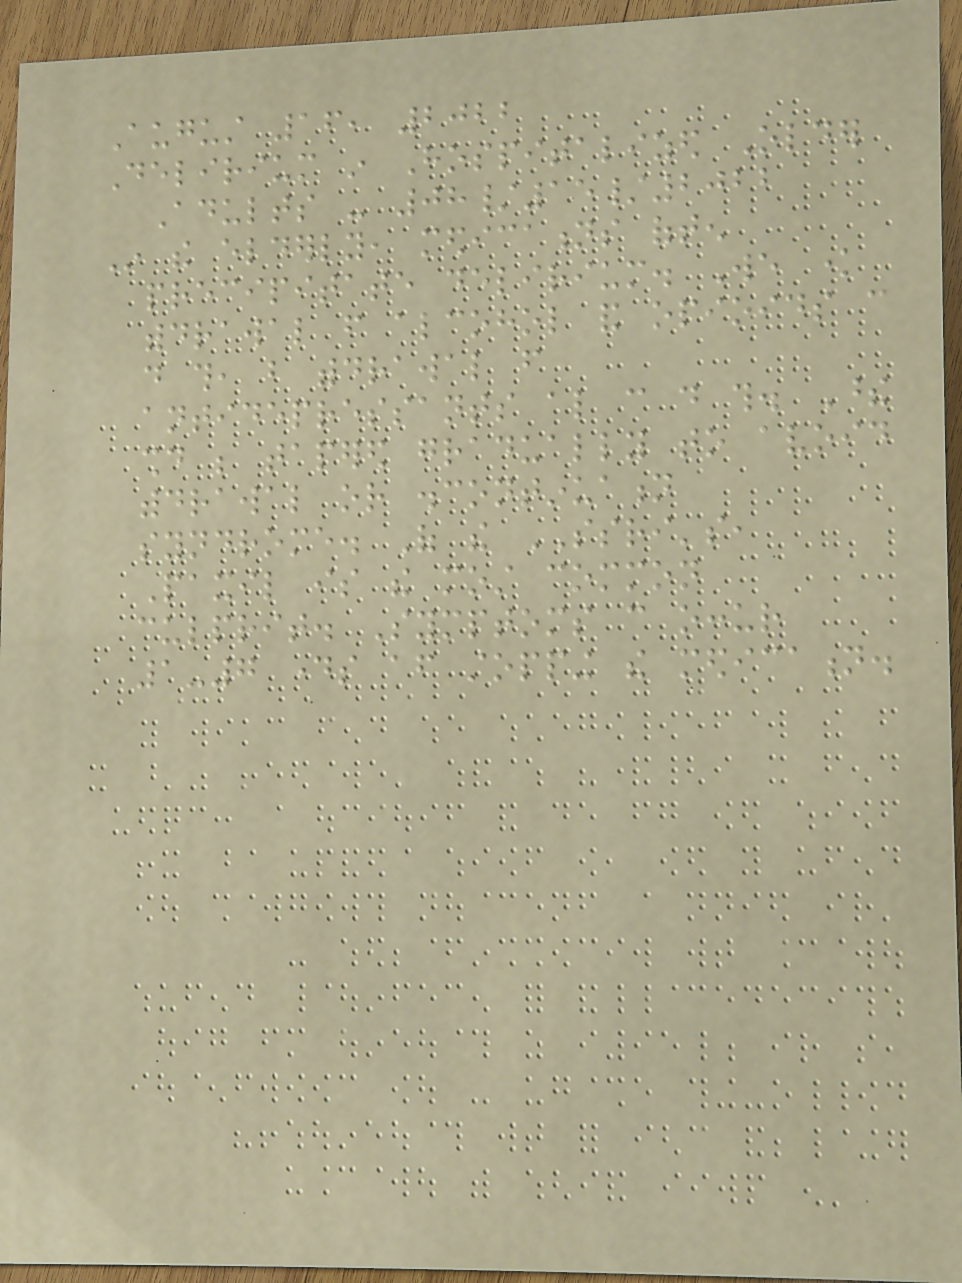August 16, 2022
Delirium in Hospitalized Older
Adults - 08/15/2022
In the elderly, medications often
precipitate delirium. We know
withdrawal from alcohol and opioids can
do this, but withdrawal from
antidepressants also can do this. These
should be tapered gradually to avoid
withdrawal or discontinuation
syndrome. Of the SSRI's,
Paxil is the most common
culprit. Symptoms can occur
1-7 days after stopping the medication.
